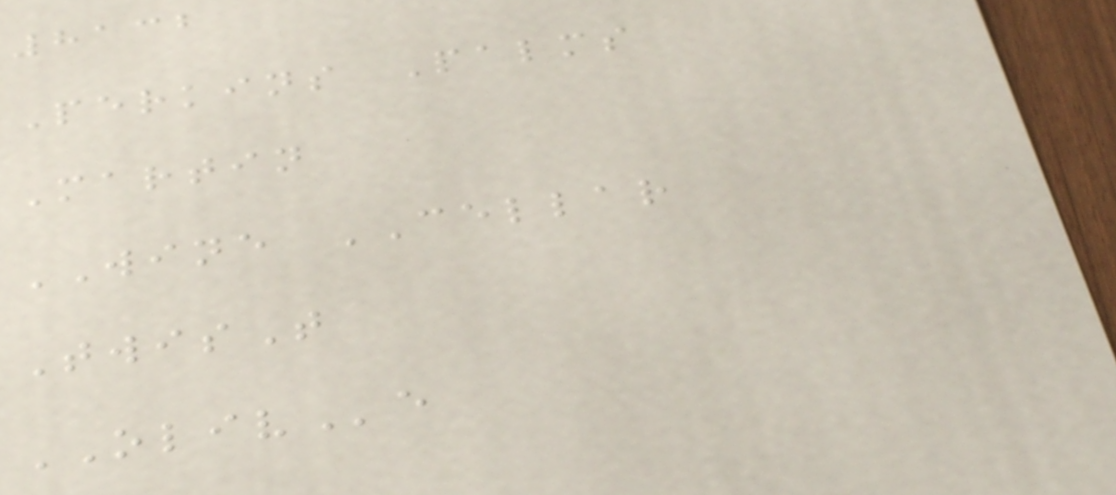8132
Perkins Palms
Martin
WINE CELLAR
TwisT
OLIVe
